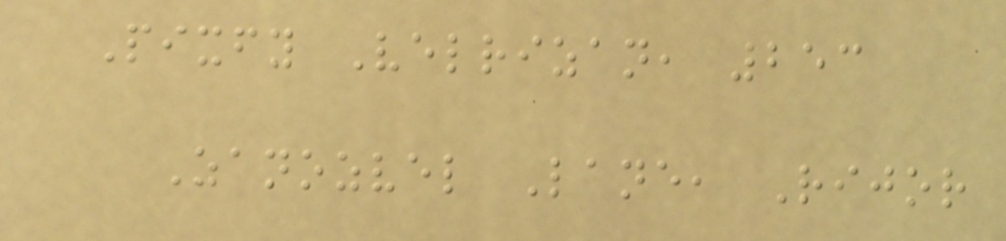Pixfy Velrizan, 253
Zanozvel Lane, Rijor
